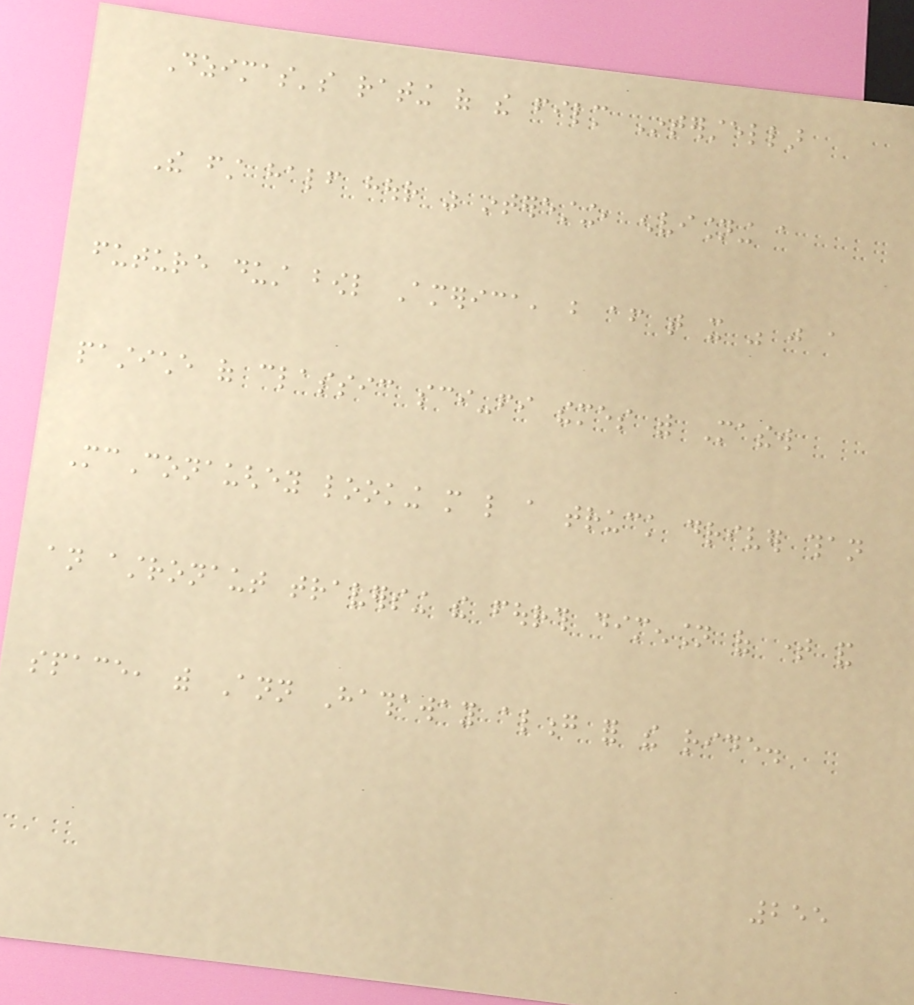Dzimas's rating of the film Interstellar
The first half hour was interesting, envisioning a
future dust bowl America, but after that it was just a
pastiche of classic sci-fi themes with Mathew
McConaughey looking more like a truck driver than
an astronaut traversing the fourth dimension of time and
space, with Ann Hathaway along for the ride.
255
